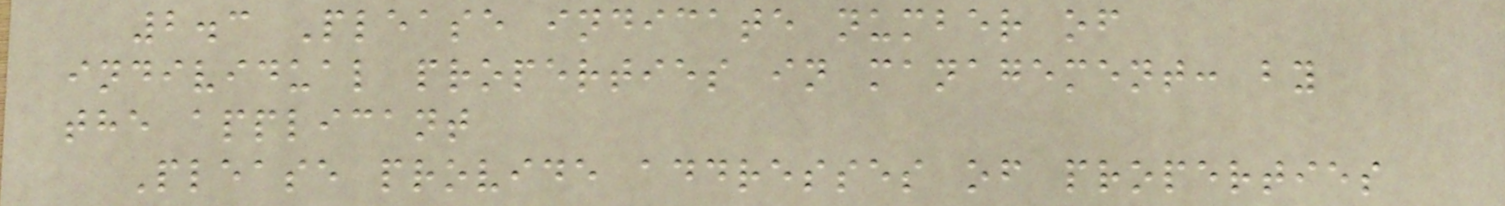2.3 Please indicate number of
individual properties in management: by
the applicant
Please provide addresses of properties
